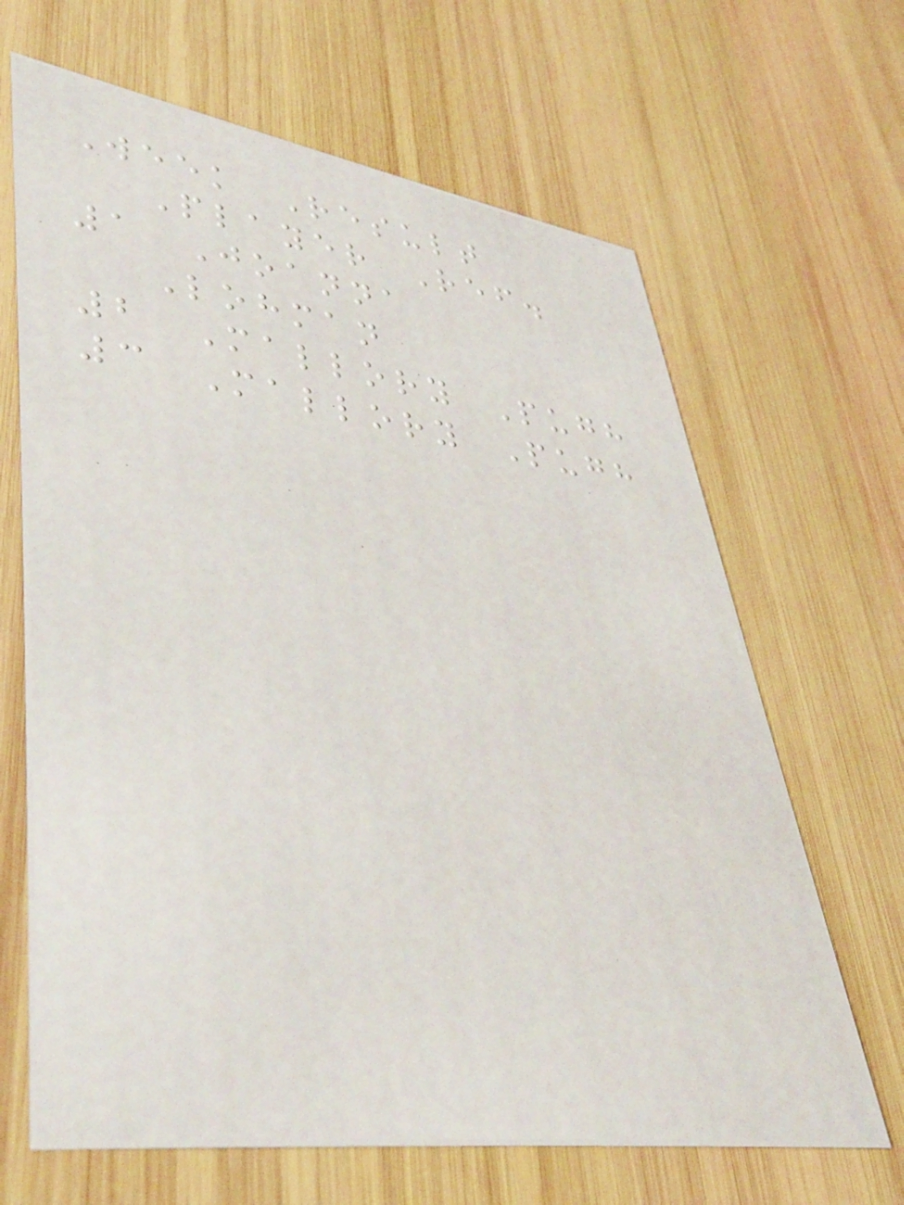Week Result
Player Ref.
1 Joanna
Lohman
2 Mallory Pugh
3 Mallory Pugh
